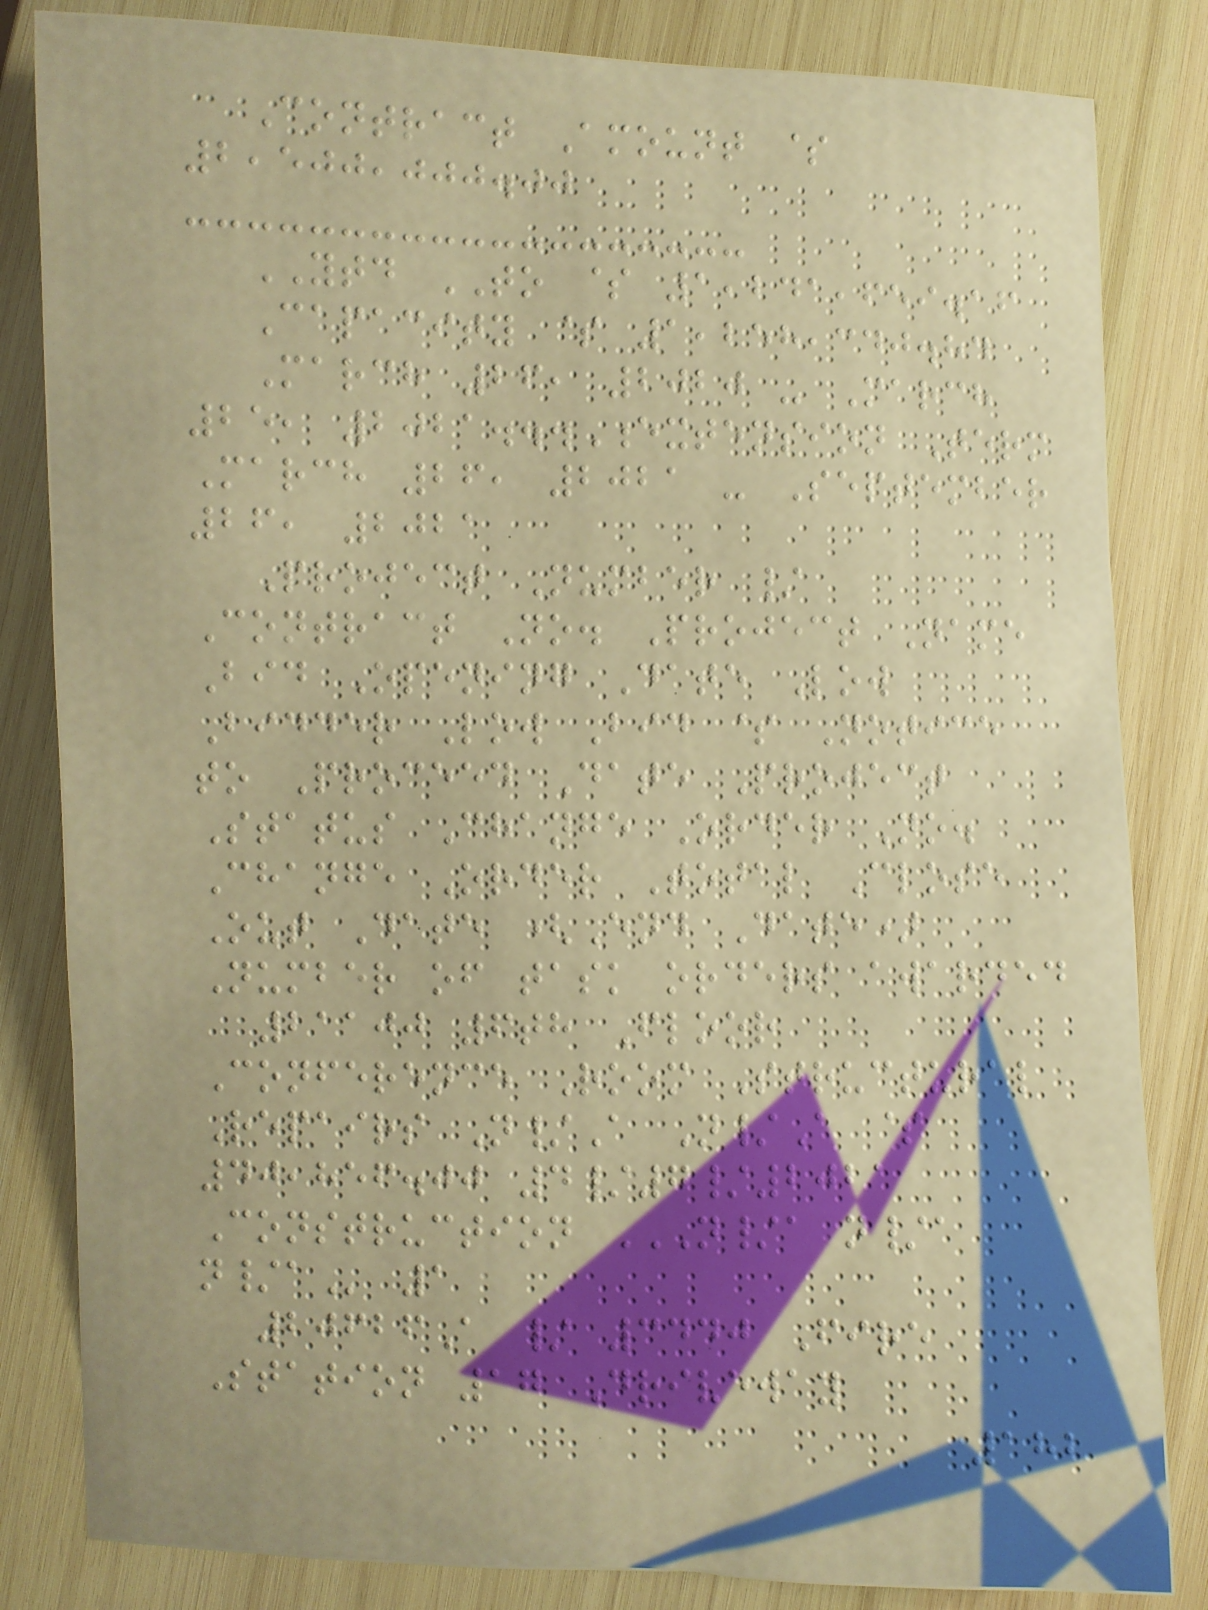Contract Amount $
2,500,000.00
YTD TO $ 1,241,659.16
Capacity $ 1,258,340.84
March 26, 2020 - March
25, 2021...Extension Term
March 26, 2021 - September
26, 2021
Project Number /
Contract No. Project Name
Bid Opening Date Low
Bidder Low Bid $ Notice
to Proceed Date Project
Status Change Order No.
Change Order Total Close
Out Date (End Date)
Number of task orders awarded
21100 6th Floor
Conference Room Structural
Repairs N/A N/A $
40,856.00 4/7/2021
Construction N/A N/A
N/A 1
20626A / 3440 Fire
Station 17 Driveway
182
